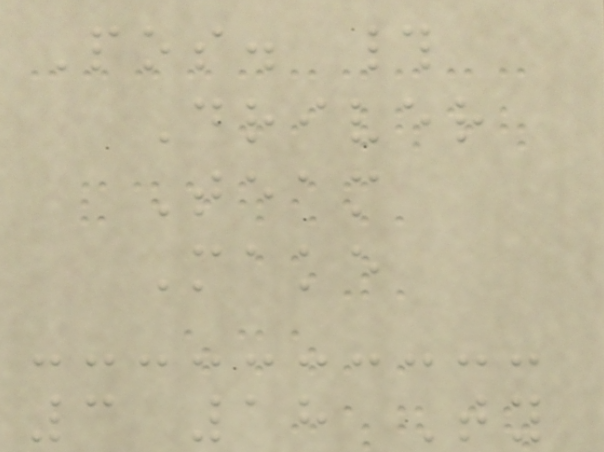Pos. #
Driver
Team
Make
3 18 Ty
